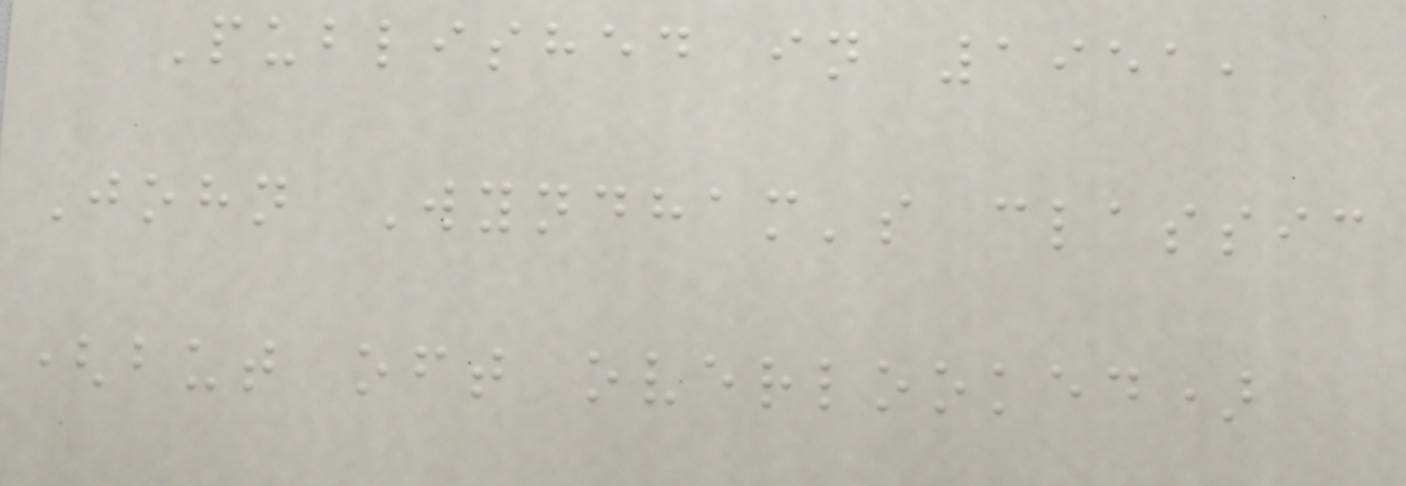Published in 1951,
John Wyndham's classic
(but oft overlooked)
